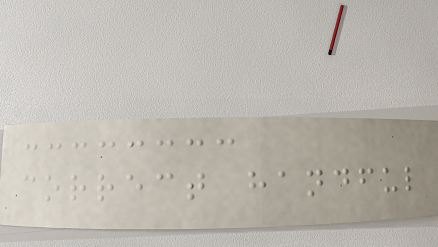correct handful
